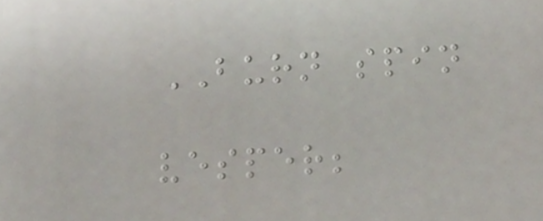BURN spin
vesper;
